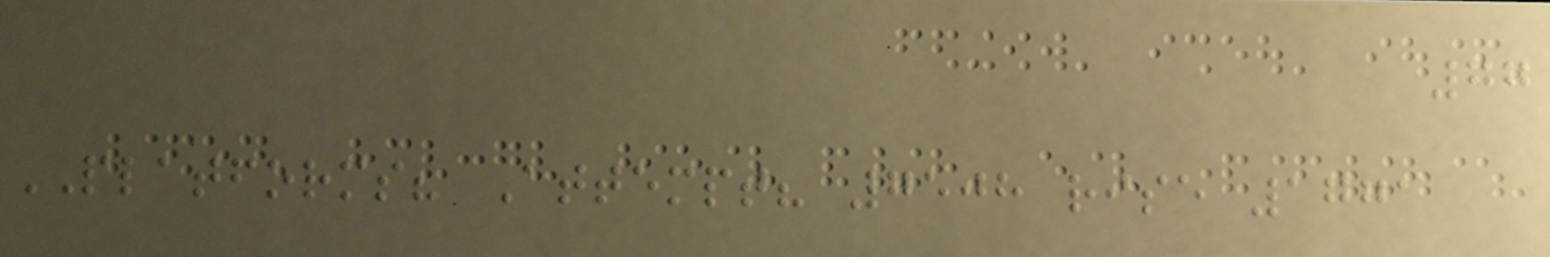77
PLATFORMS? Attempt? 7508 rise 1771
